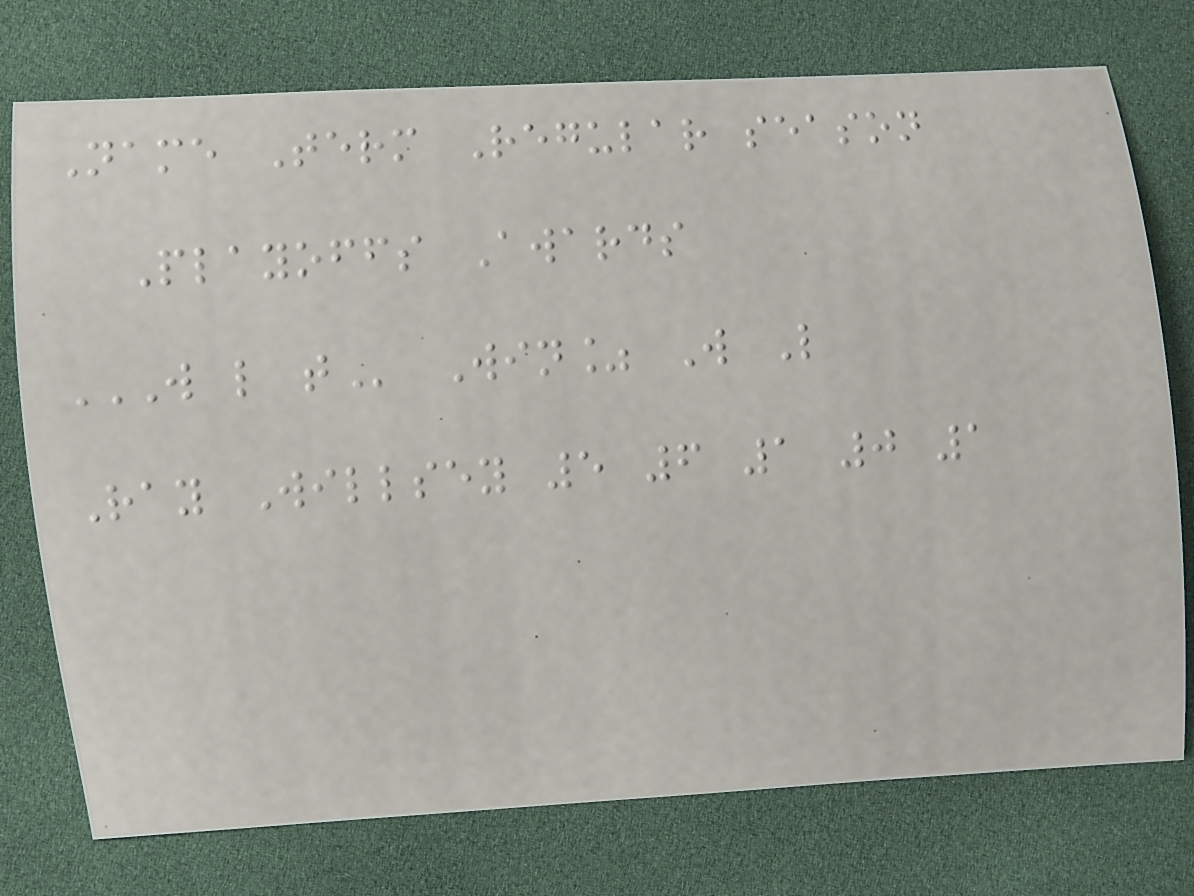Name Term Regular season
Playoffs Awards
W L T Win% W L
Ray Willsey 5 6 1 0 1
